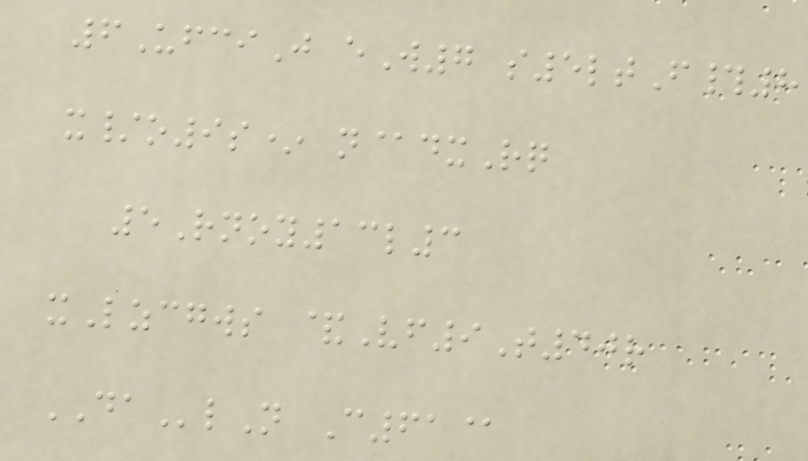6UfciJ eW7 s5ltF#8
x/o9s* n@dxRq
5Rnoy13l3
xLzcgws &Vf9T40r
DAlN C61@
